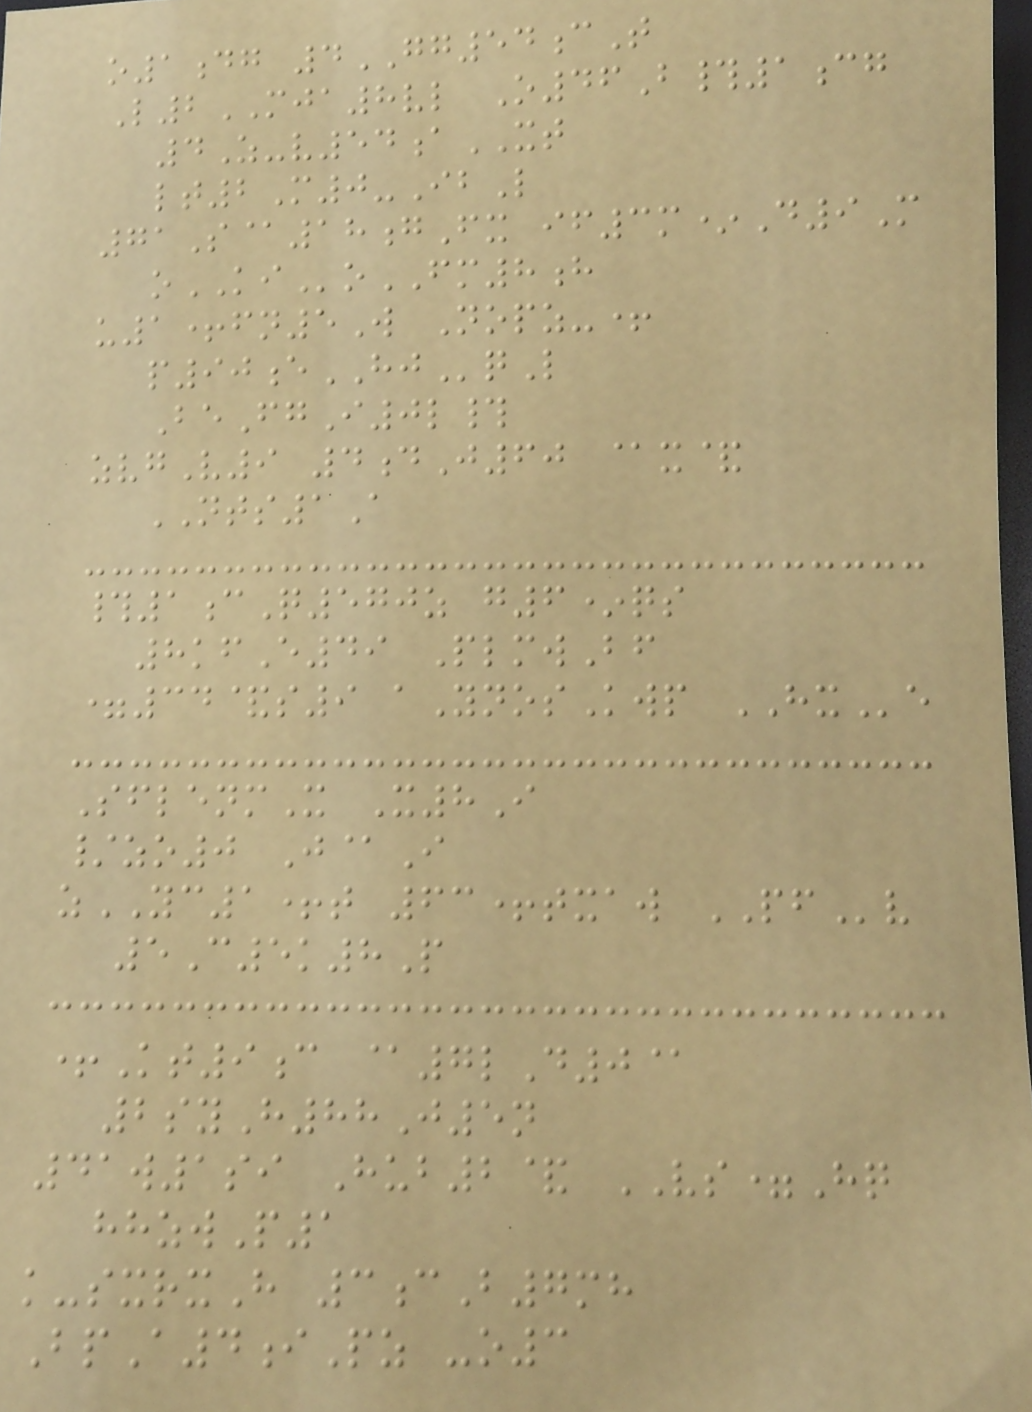o1dg 4GG54cT
L2MJA8vl O46B#1cg
4Z-v54aXT
lt2M0-IbL
71S@18gFx if3m*D9M
oKIoFM8h
u1+fn5W Nopz-+
p90eHJqL
BeFgI0l#
zvgV9 4dJ60 @x&
NTS1A
#1cQ570z g6*qs
8kfE49 PlmwBf
=34&s9 aYnosKwp HXe
SflenmX X8I
/zo0 J@I
zYC1+t 63+txaw PFv
5C5k8P
+Kt9c @7lD0@
2syH88J5n
41w1si Hub2& VS=Hq
hhzwP1
k-sxrxH 3cB7mh
BpA4iPz -o3
